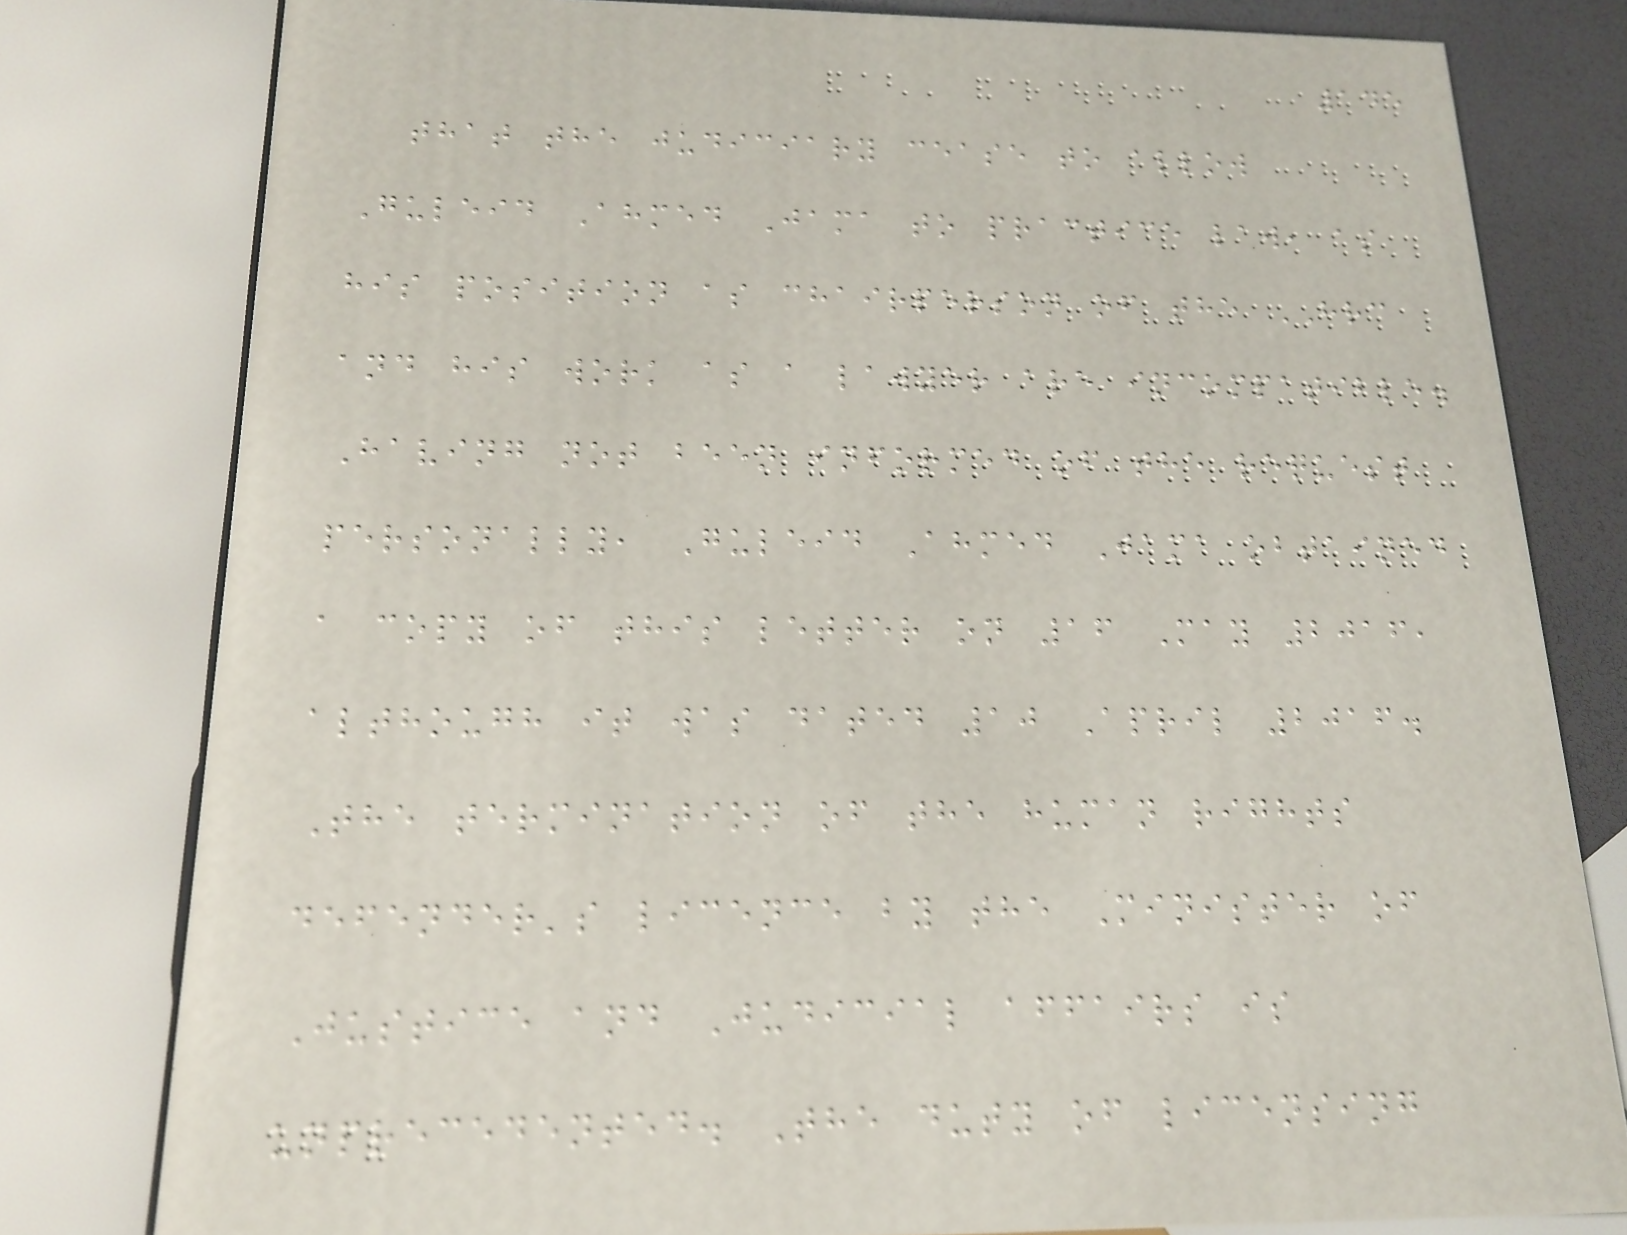145
that the judiciary cease to allow
Guleid Ahmed Jama to practice law, as
his position as chairperson of the HRC
and his work as a lawyer are incompatible.
Having not been informed of the request
personally, Guleid Ahmed Jama obtained
a copy of this letter on 16 May 2016,
although it was dated 10 April 2016.
The termination of the human rights
defender's licence by the Minister of
Justice and Judicial affairs is
unprecedented. The duty of licensing
